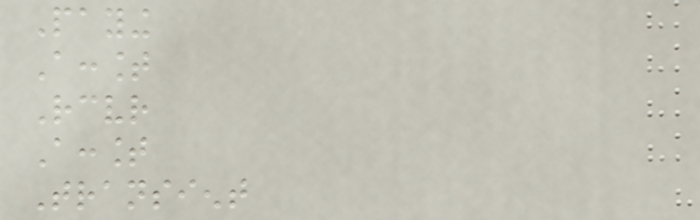Paying
Account
Receiver
Account
Transient
